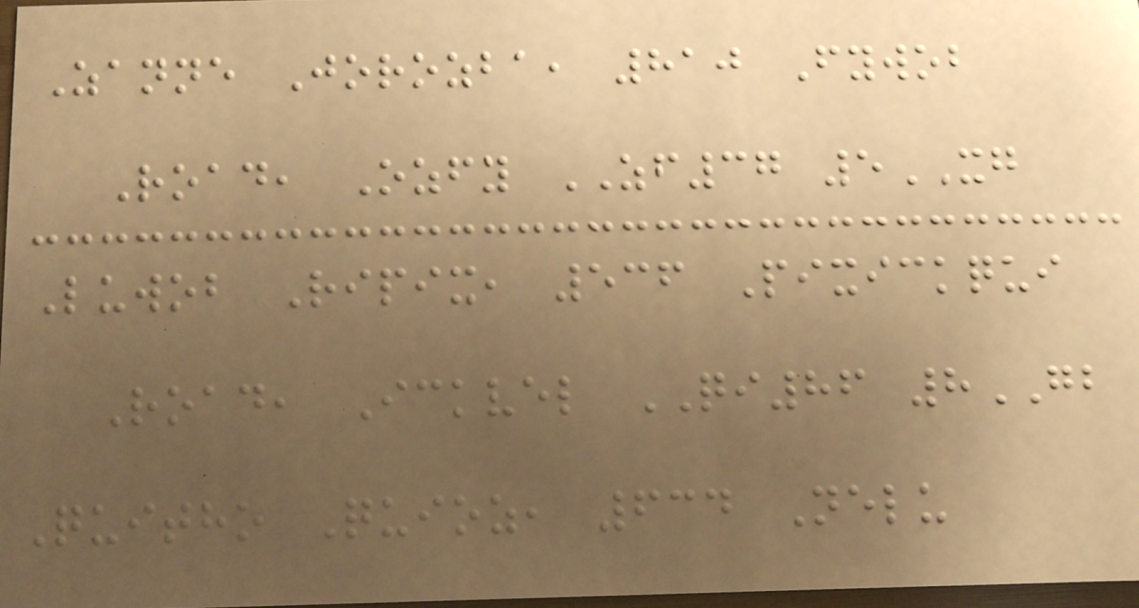Zanne Jorozba, 810 Fywob
Road, Ozfy ZF37 5XG
Luwob Ripix, 536 Pixickqui
Road, Ickvel QI86 8GB
Quitho Quioz, 634 Nelu
